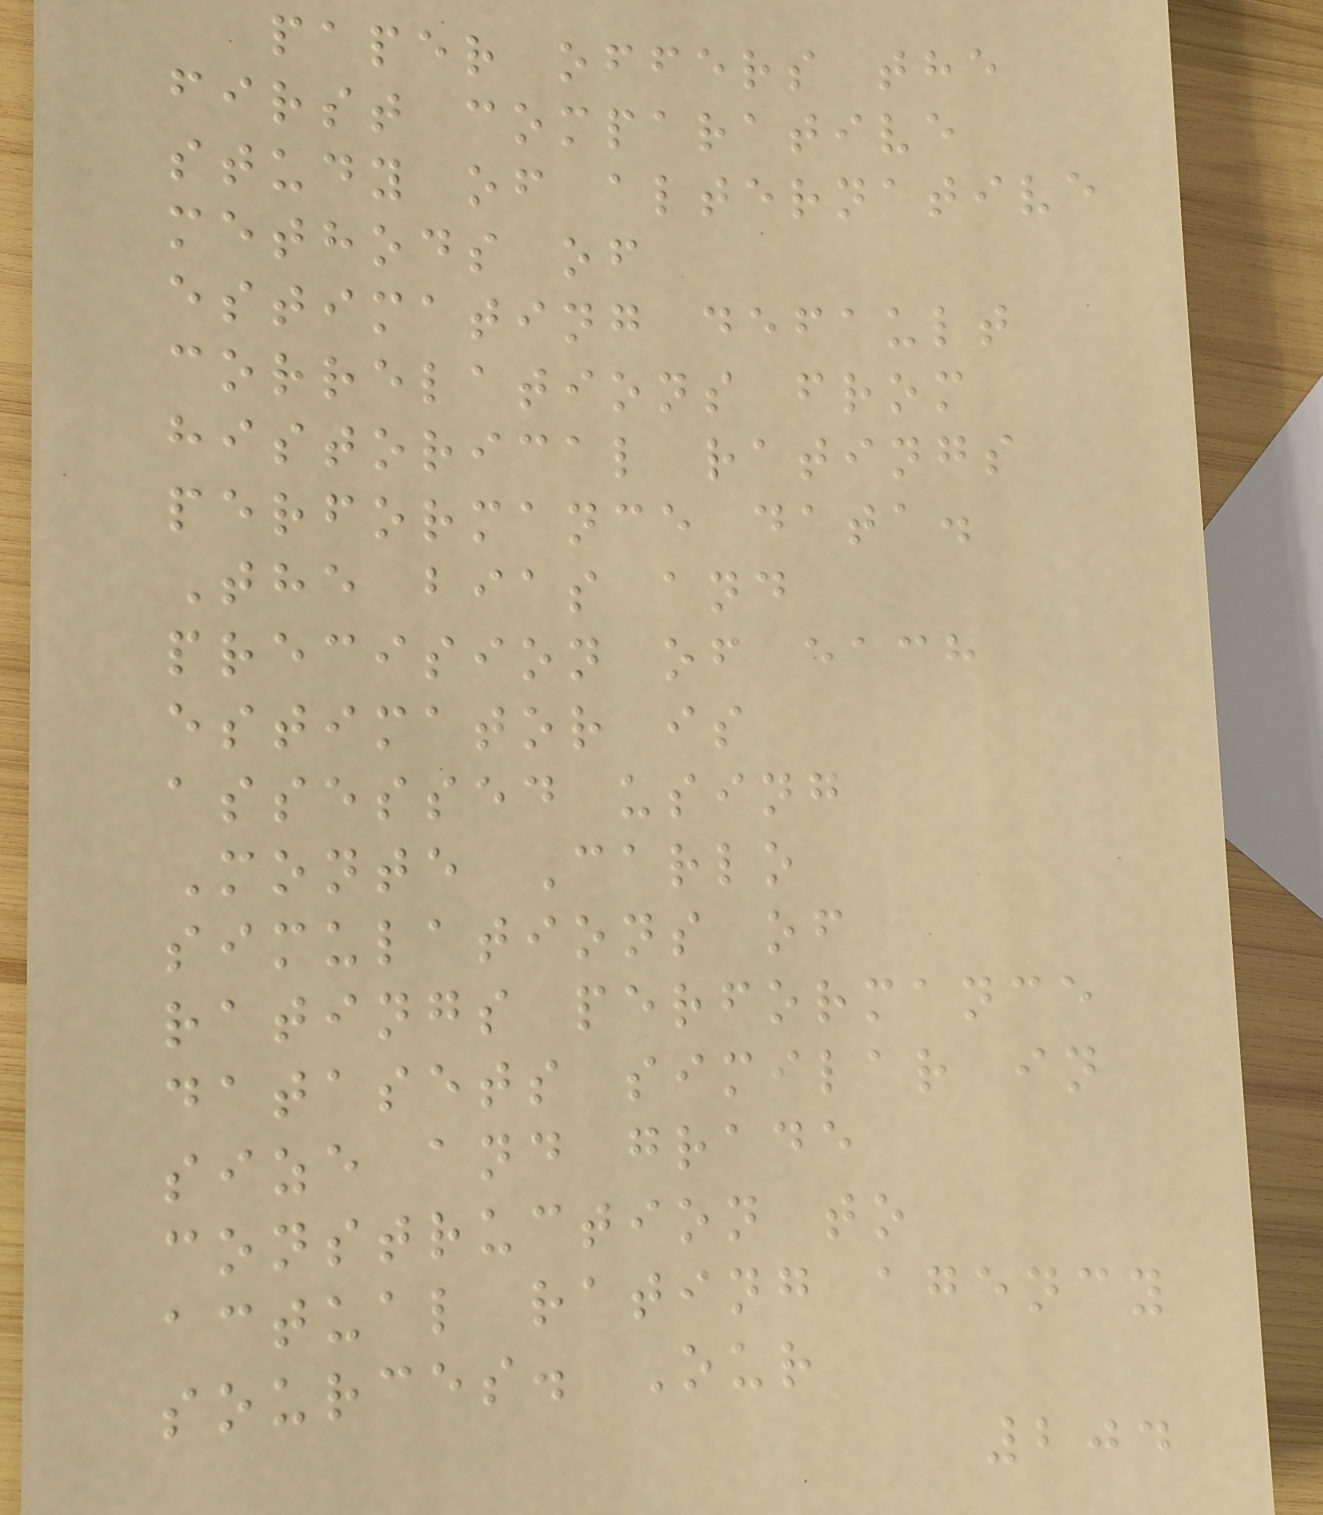paper offers the
first comparative
study of alternative
methods of
estimating default
correlations from
historical ratings
performance data.
The bias and
precision of each
estimator is
assessed using
Monte Carlo
simulations of
ratings performance
datasets similar in
size and grade
construction to
actual rating agency
sources. Our
204
